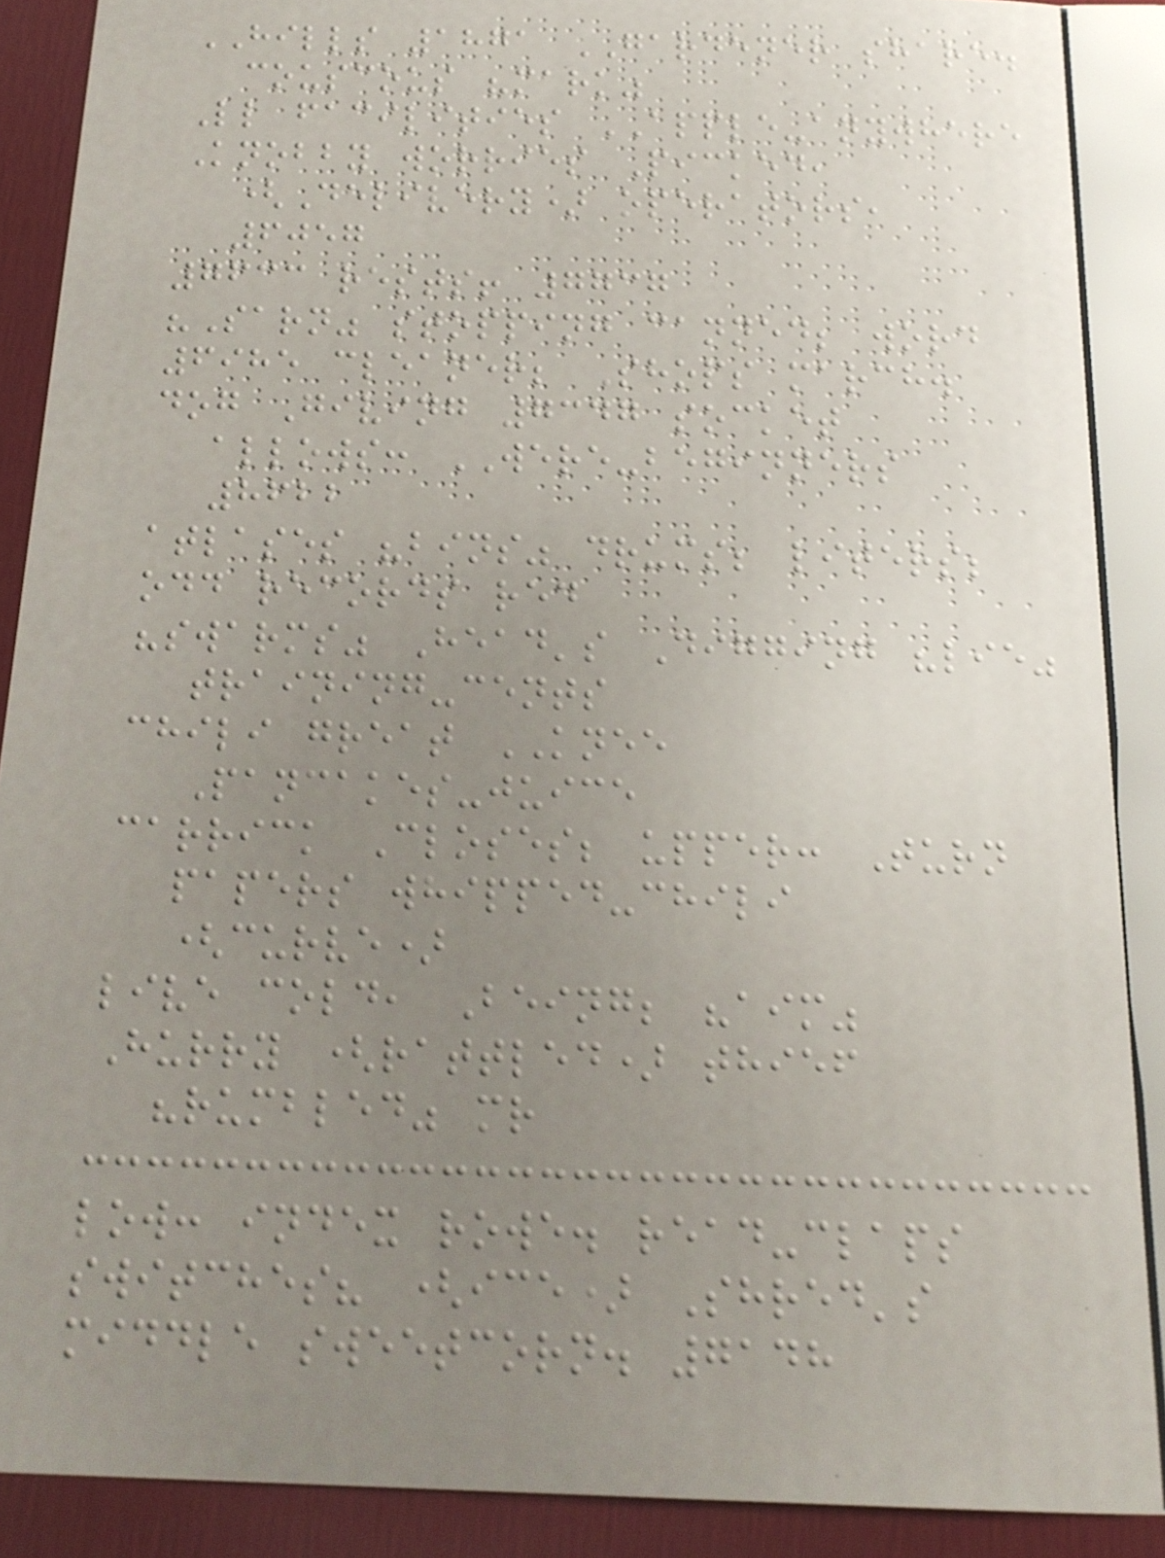HILLS 1871 GARDENER share.
couscous "mark"
Ll facilities APPLE-anywhere
Knobby worries Picked,
(Delivery) operators,
6057
7633 rests! 7737
"Sarn" stopping canned; word
6985 cleaner; Shops march.
dog Giving 7347 socket
allows: WERE-beginners
8622
atlases "bins" drums; liters;
odd records red
"swarms" Head's Digging "lie"
training-cents
chili great KNEE
Pancakes-juice
carrick Closes; upper: Turn
papers whipped-chili
(curve)
live cold, Being; "aim"
Hurry (rattled) thief
"rumbled" mr
low: index rowe. read-claps
switches? (ice) Shred's
middle sweetcorn. 7148
